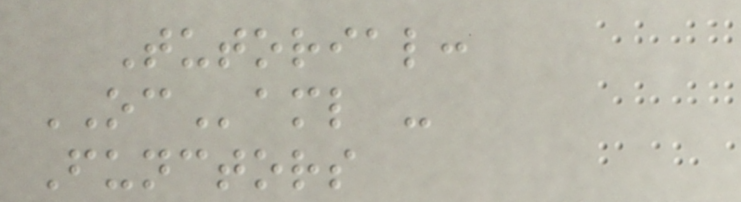Tutorial:
OCaml -
Functors
